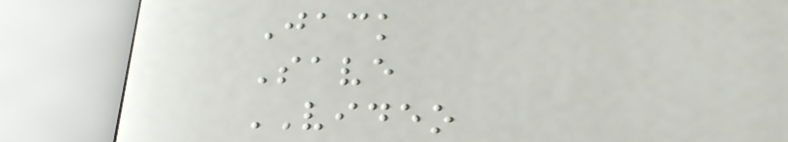Jack
Save
VIDEO
